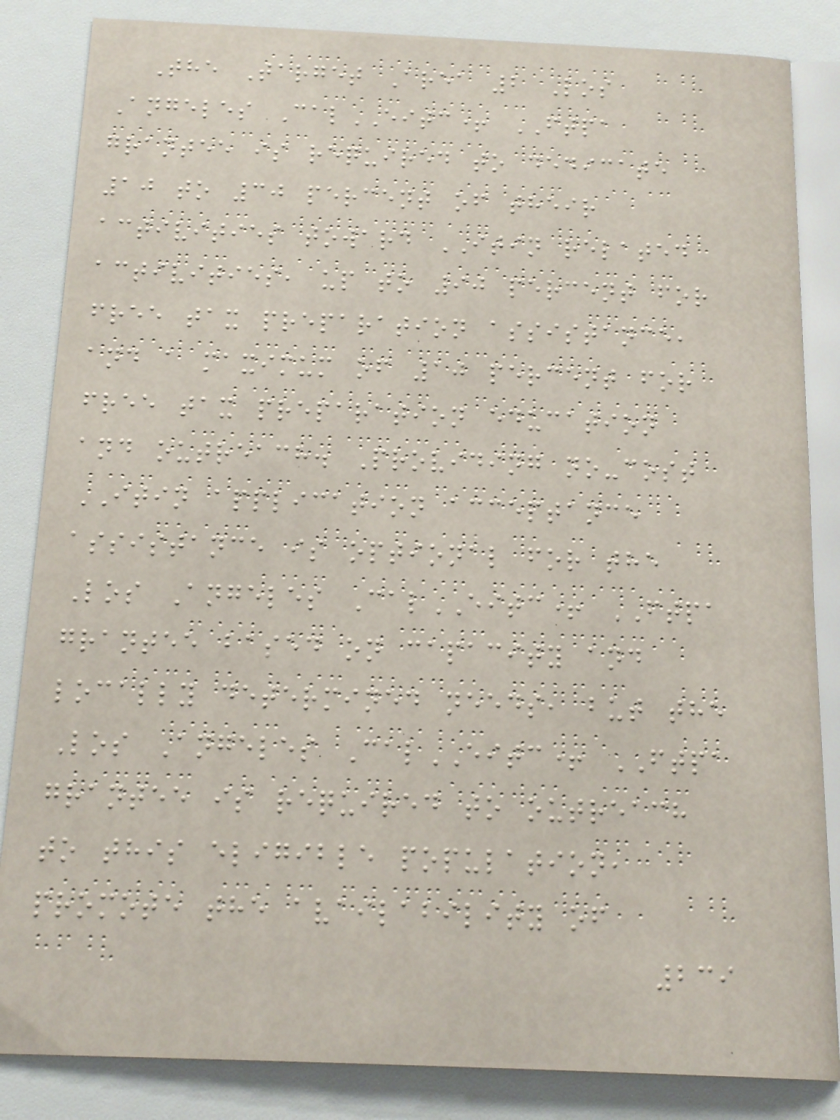The Target Area 2 Los
Angeles CalEITC+ FTPA
grantee is required to dedicate
10 to 30 percent of their
activities toward ITIN related
activities, up to 90 percent for
free tax preparation assistance,
and a maximum of 10 percent for
free tax preparation education
and outreach. Providing no-cost
ITIN application acceptance
assistance is optional for the
Los Angeles CalEITC+ FTPA
grantee based on capacity and
locally determined needs, but the
Los Angeles CalEITC+ FTPA
grantee is required to outreach
to this eligible population,
promote the availability of
239
